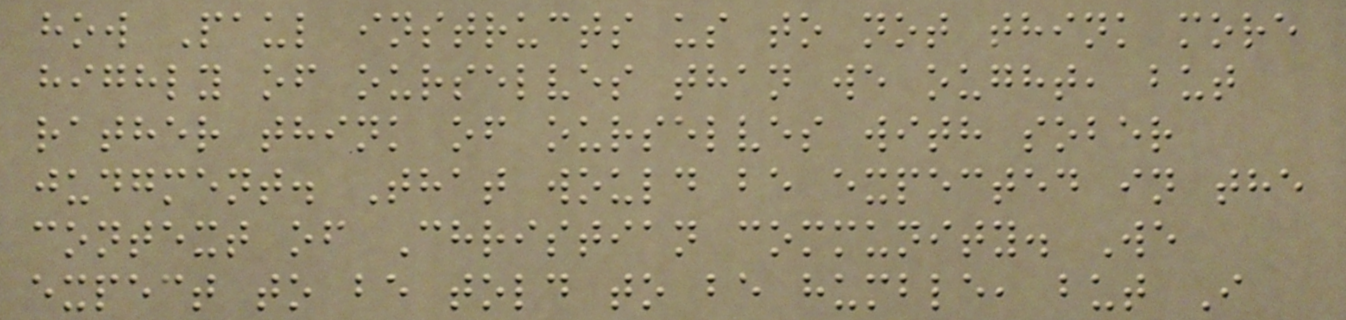how Paul instructs us to not think more
highly of ourselves than we ought, but
rather think of ourselves with sober
judgment. That would be expected in the
context of Christian community. We
expect to be told to be humble, but I
